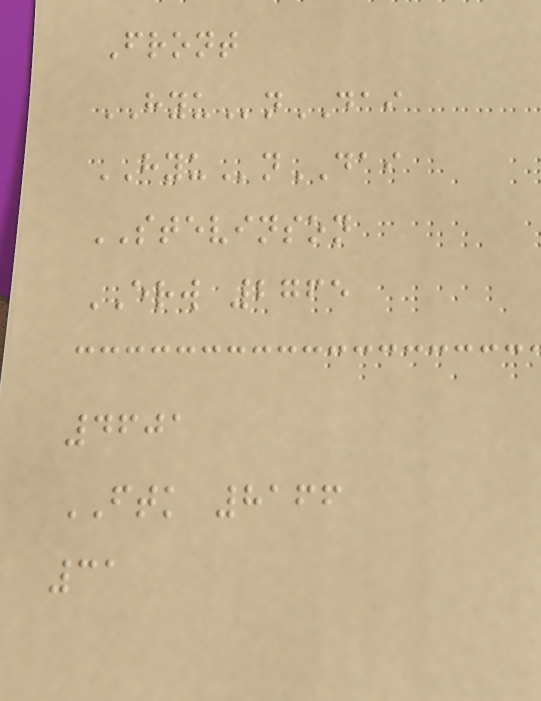Front
HYUnDAI
HYUnDAI
STEVINSON
ERW 2765
4601
FTK 8166
31
